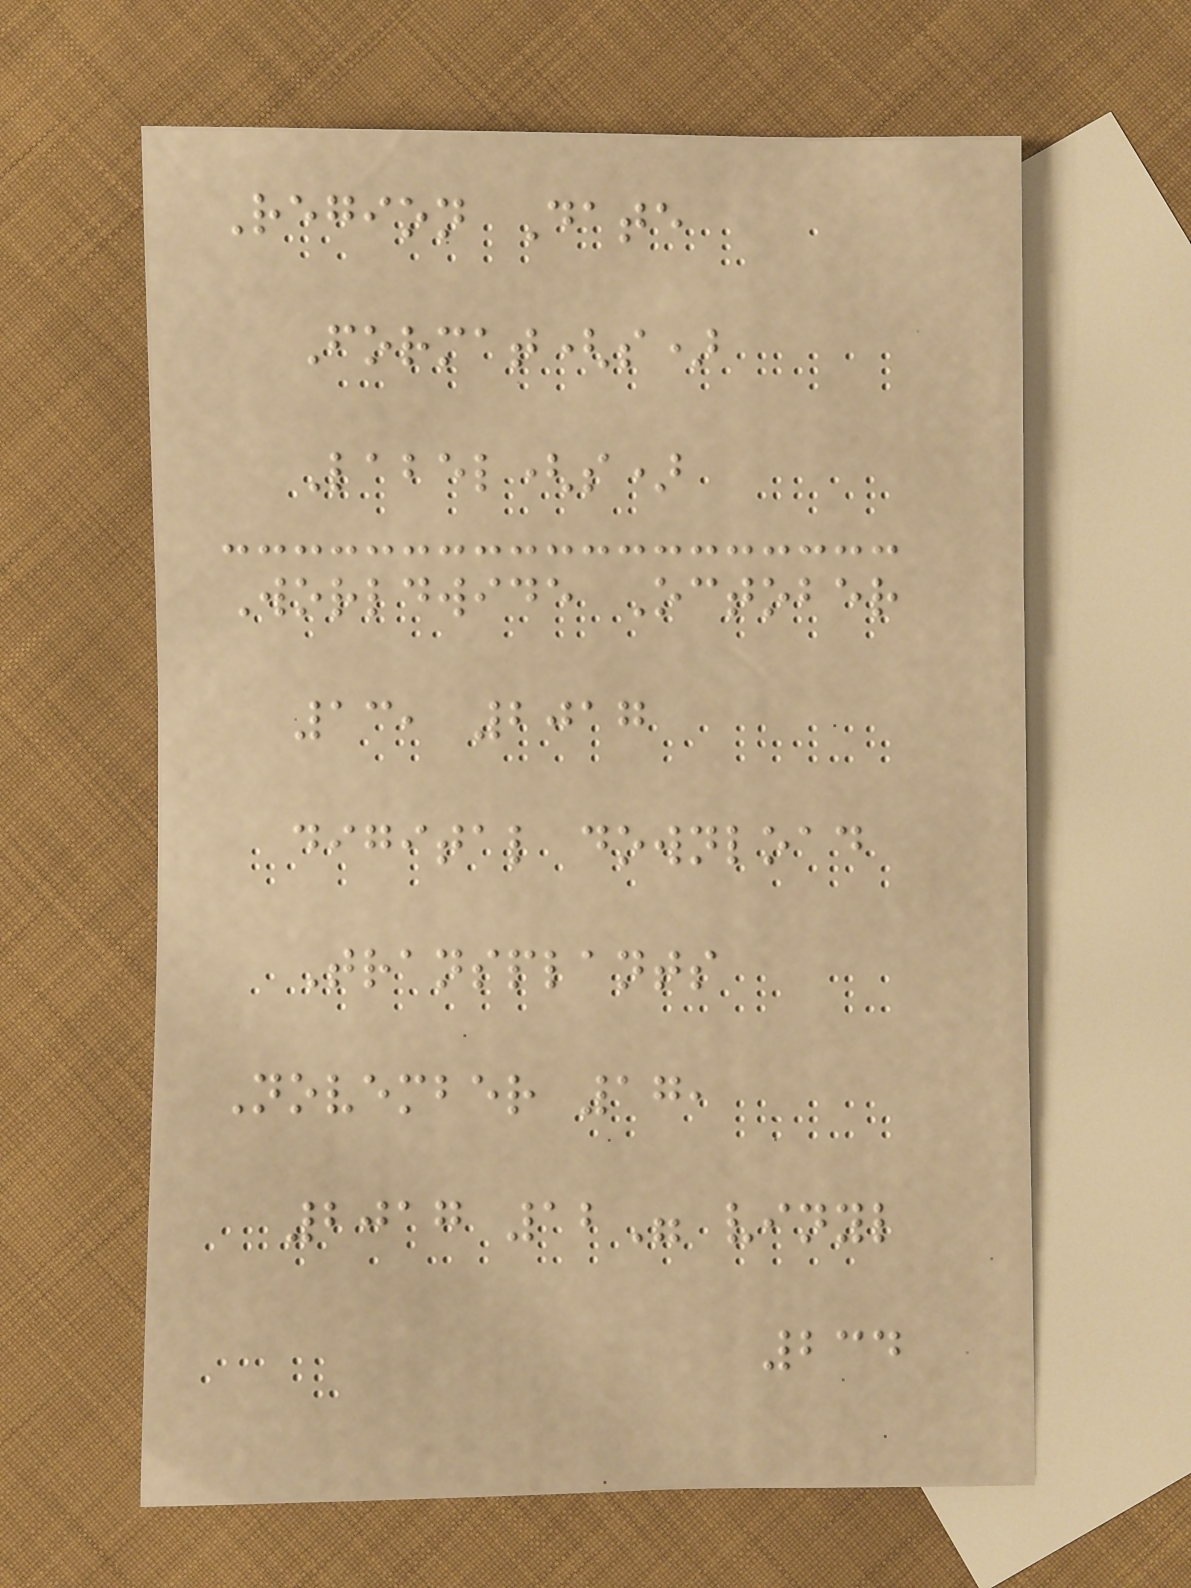Region Date
Format(s)
Label(s)
Worldwide October
13, 2017
digital download
Transplants
November 17,
2017 12" vinyl
234
